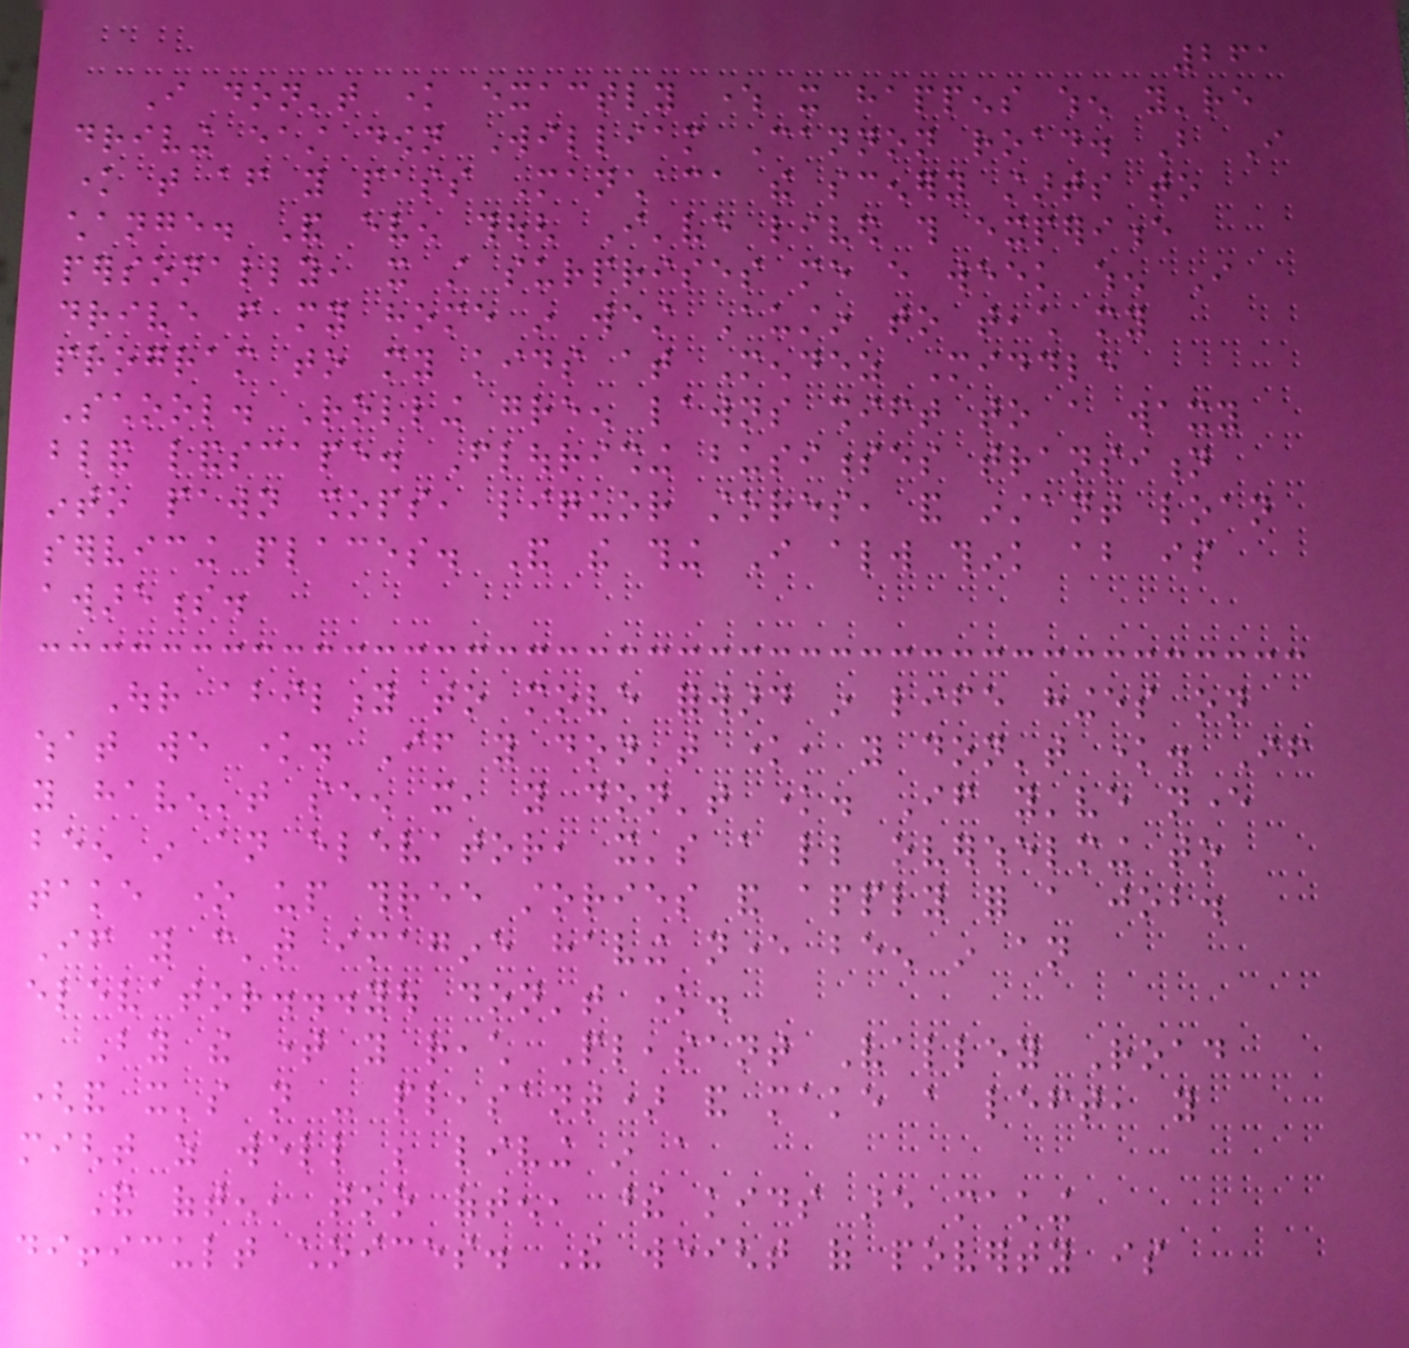261
I don't know exactly where it happens when you're
driving east down William Cannon road. But I
know that after you pass Manchaca the scenery starts to
change. And even though I've lived this experience
personally, it still surprises me every week when I
drive from my home in west Austin to teach my
program to my kids at Mendez Middle
School. Rolling green lawns shift to a waxy
bland landscape. Flourishing businesses transition
into pawn shops, liquor stores, and instant loan
servicing places. And the thing I always think about is
awareness.
Our ability to move forward in life hinges on
what we know. If you don't know, you don't know. If
you haven't seen it, you don't know. If you've never
been in an elevator, it's a little overwhelming to
take one up three stories and apply for a job.
If you can't imagine having never been in an
elevator...you don't know.
By the time you reach Pleasant Valley Road
(and it's not - pleasant) and make a left, you
might as well be living in a
And often, too often, these kids are making
difficult choices. The weight of poverty is
